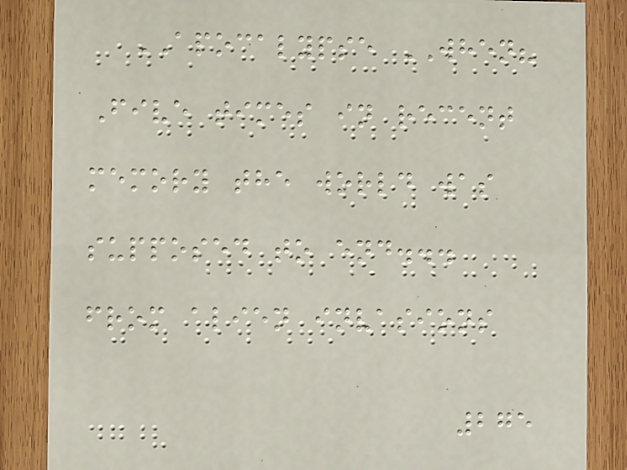APOCALYPSE WHEN?
Five times in recent
memory the world was
supposed to end...
from alien invasions
275
